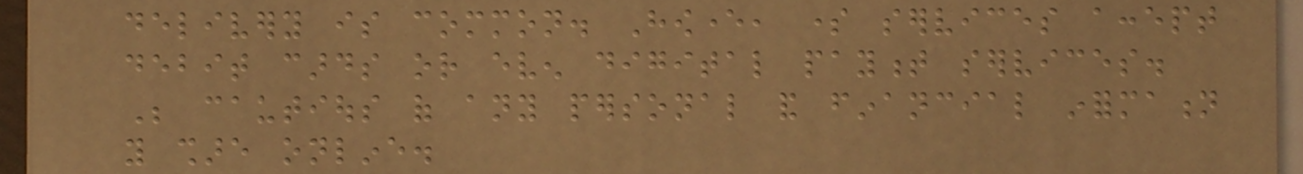delivery is common. However, some services accept
debit cards or even digital payment services.
Be cautious of any personal and financial information
you share online.
